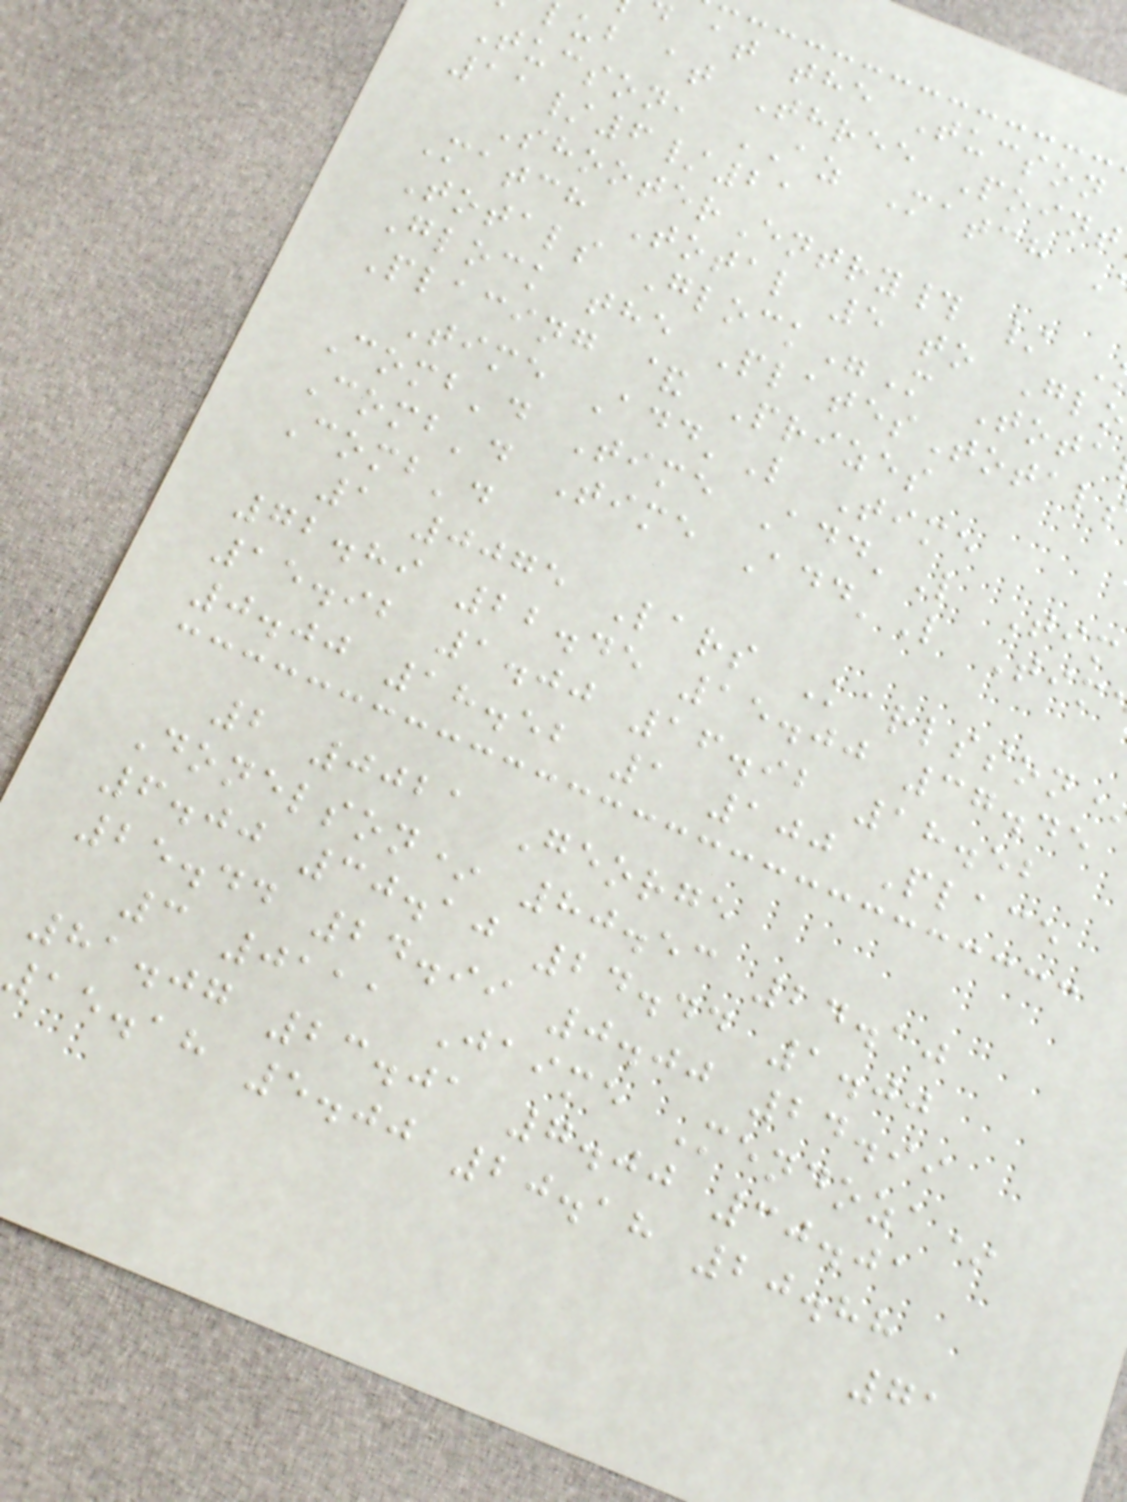at the Tucson
ub at Three Point
Tucson, AZ Match
11/6/21
ShooterEntry# /
Match Total 5 to Gl
Totals Glock"M Tota
Glock the PlatesTotal
Placing & Prizes
Time Add'L Time
Comb'd Time Add'L Tim
Comb'd Time Add'L Tim
Comb'd
1 0075 Lars Karlsson
72.89 22.45 15.00 37.45
15.92 1.00 16.92 18.52
0.00 18.52 1 100 Place
2 0021 George
Donelson* 80.53 24.10
6.00 30.10 24.44 1.00
25.44 24.99 0.00 24.99
3 0111 Jaime Mendoza*
81.07 23.01 7.00 30.01
15.18 5.00 20.18 20.88
71
